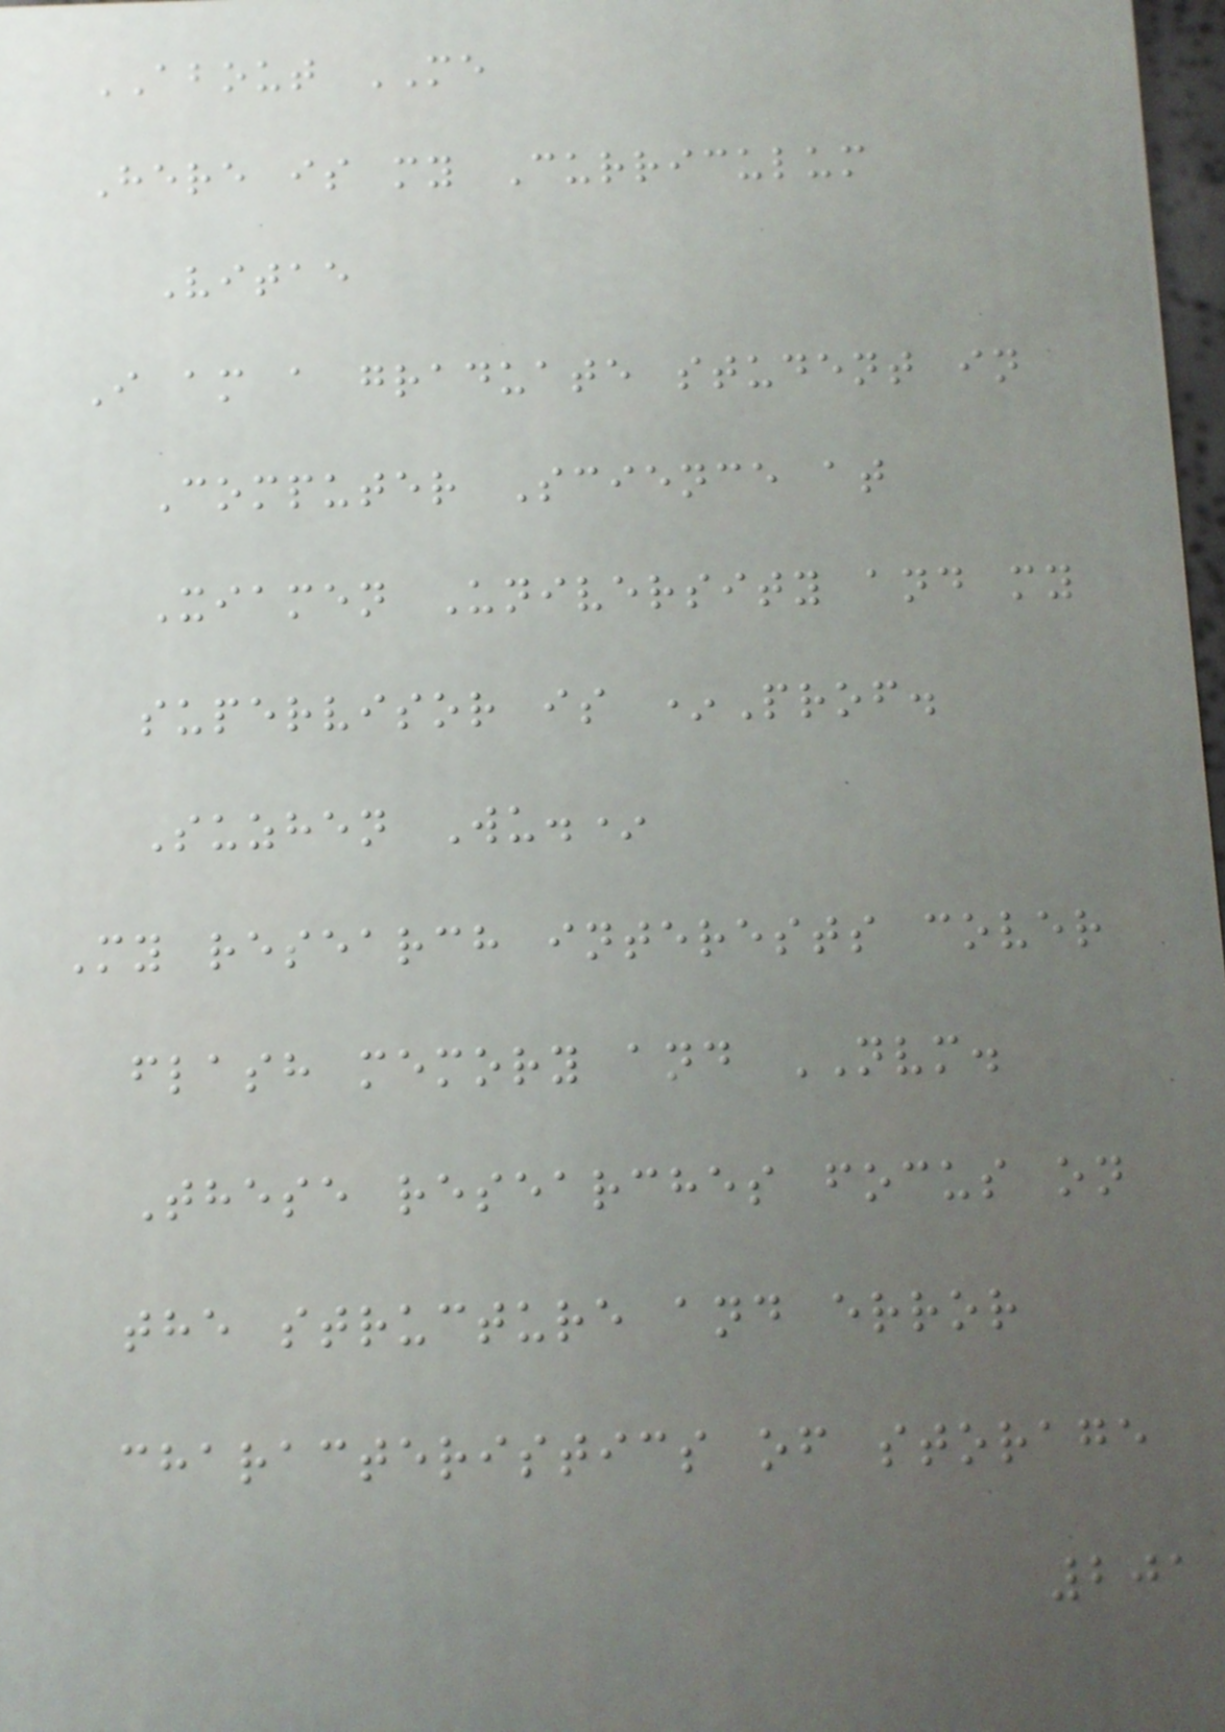ABOUT ME
Here is my Curriculum
Vitae
I am a graduate student in
Computer Science at
Xiamen University and my
supervisor is *Prof.
Suzhen Wu.*
My research interests cover
flash memory and NVM.
These researches focus on
the structure and error
characteristics of storage
201
